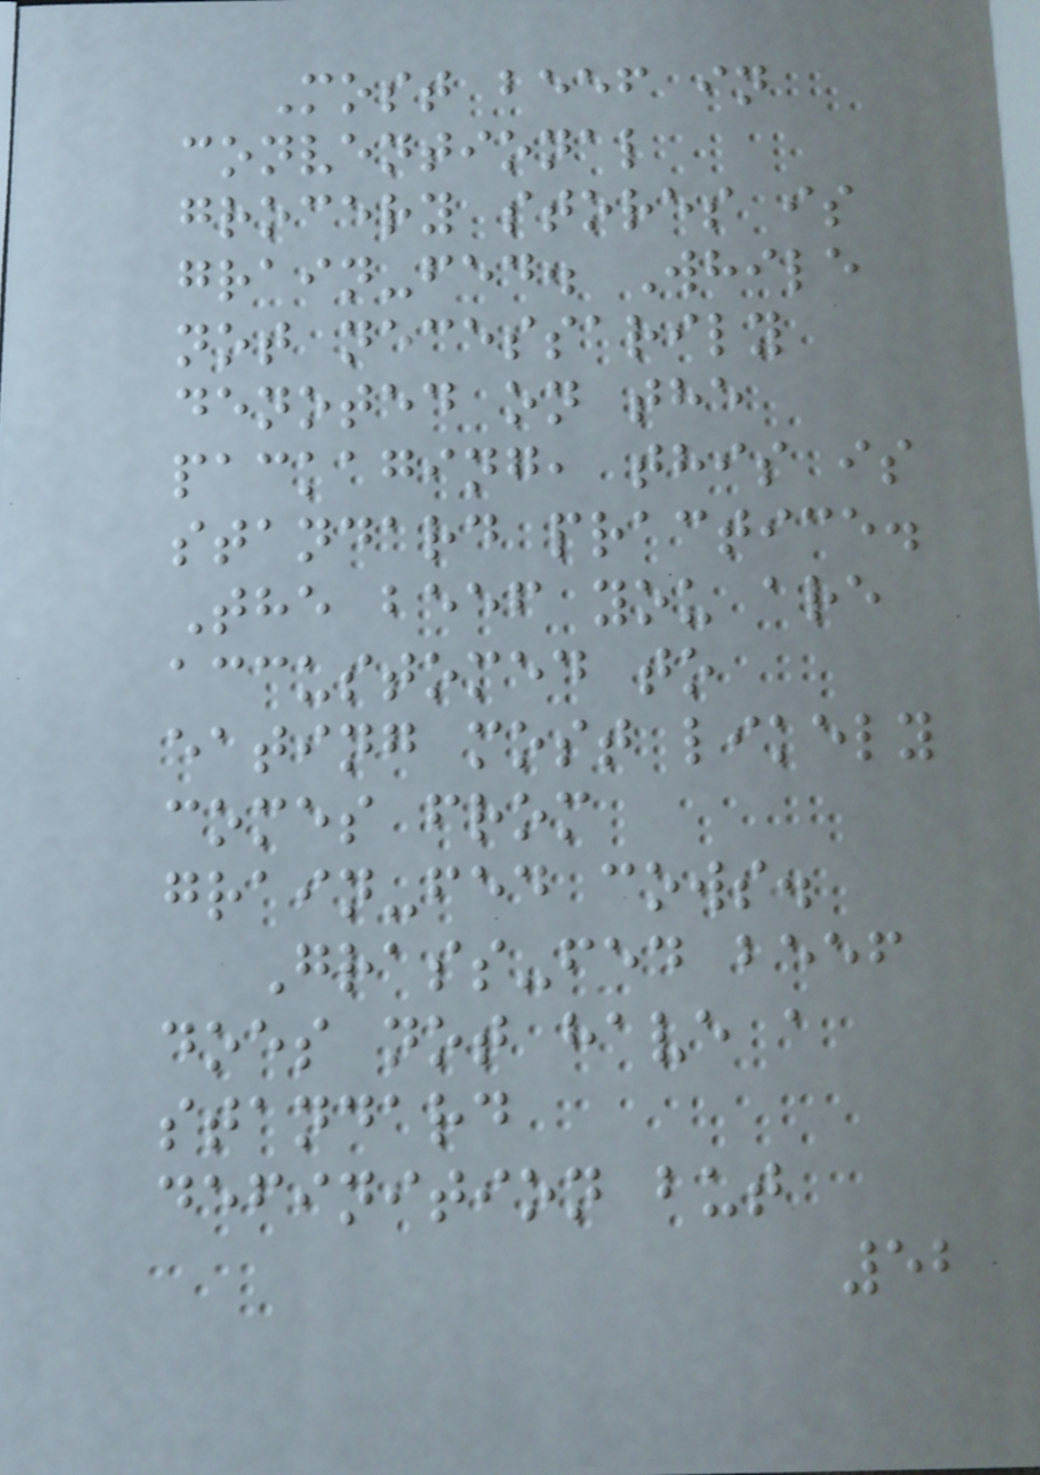Most beef in
conventional
grocery stores is
grain-fed. While
not necessarily
denoted on the
packaging, this is
standard practice.
The beef you are
accustomed to
eating most likely
comes from
grain-fed cows.
Grass-fed beef
does not have a
standard
definition but
52
